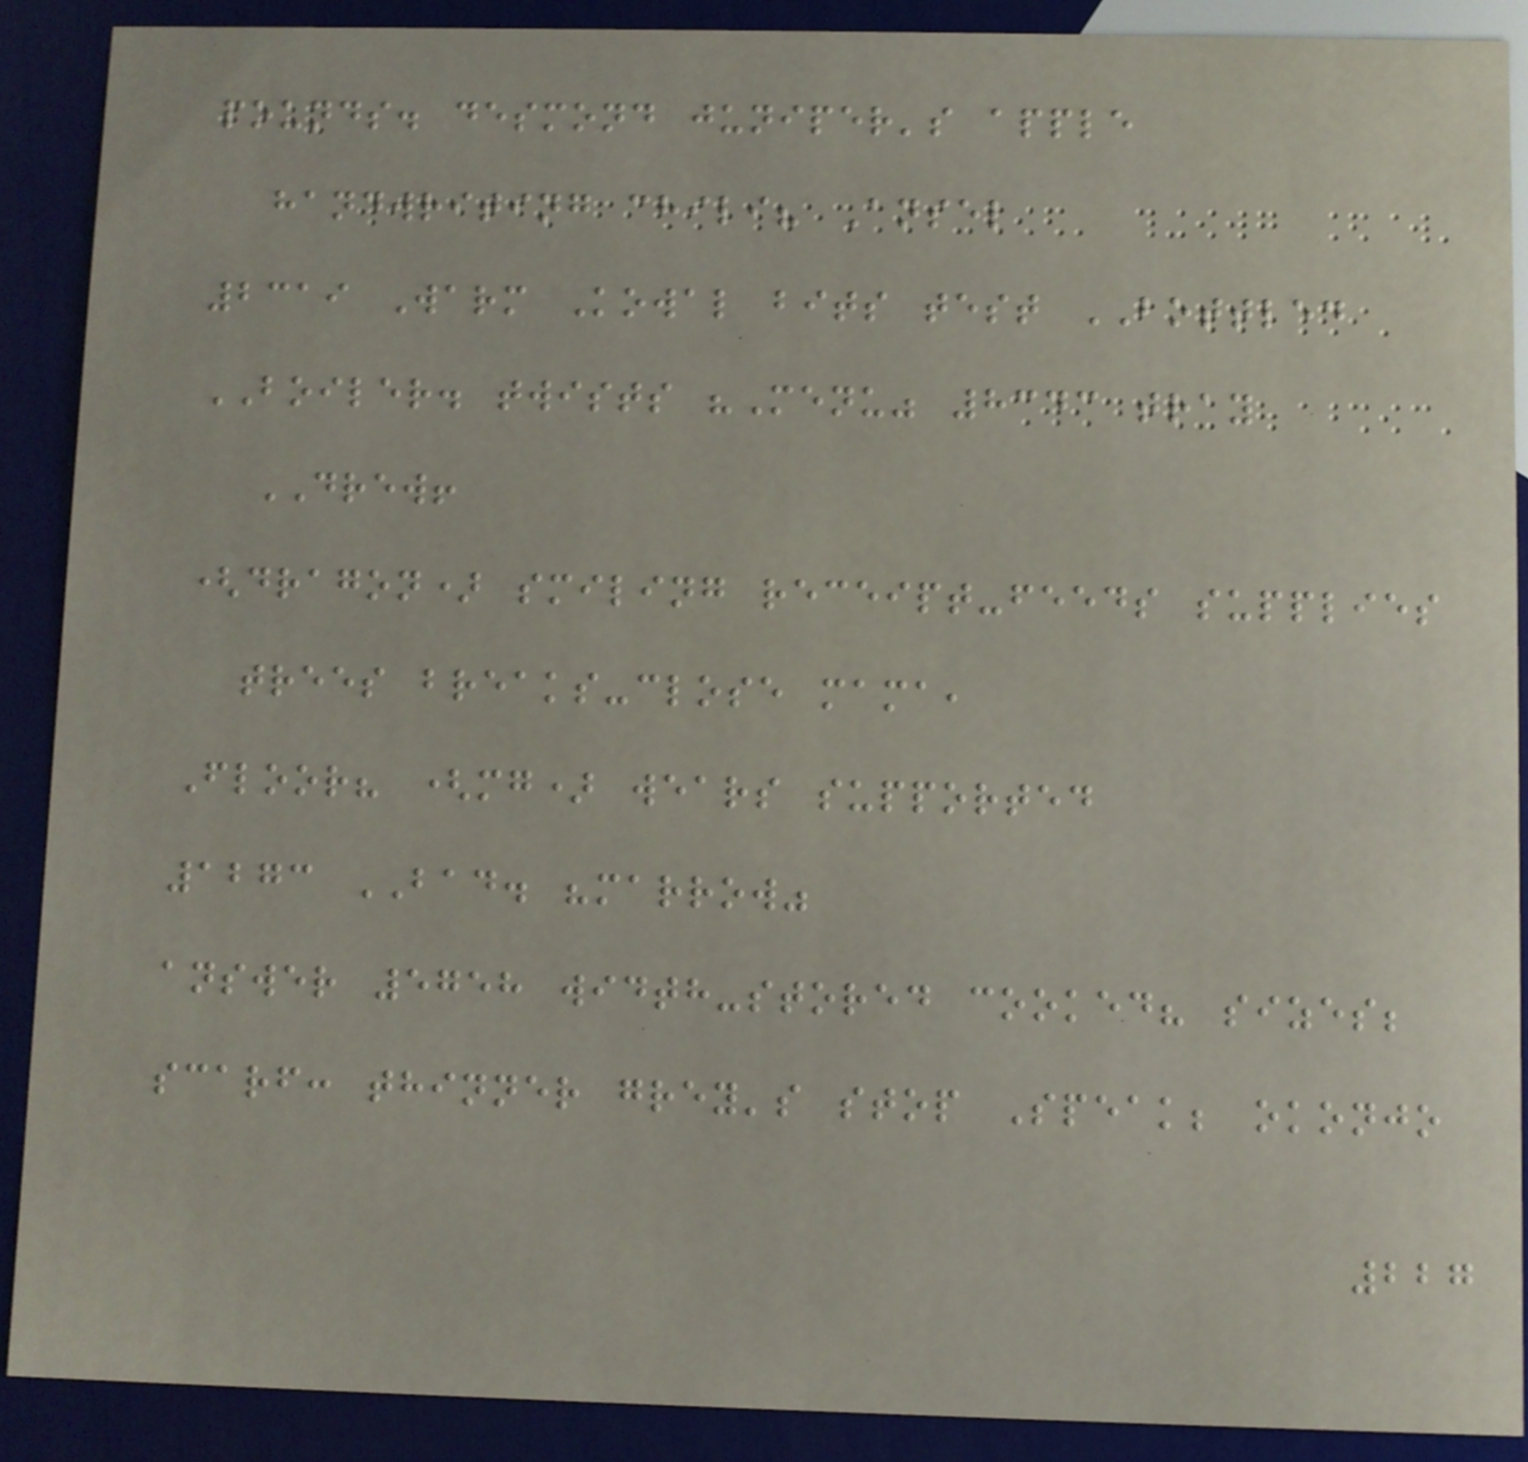pounds. desmond juniper's apple
handwriting chili? Ansel
2319 Warm Kowal bits test BOTTLED
BOILER. twists "Menu" 8343 tray
DREW!
(dragon) smiling receipt-feeds supplies
trees breaks-close mama,
Floor? (mg) wears supported
1273 BAD. "marrow"
answer 5758 width-stored cooked? sizes;
scarf: thinner grey's stop Speak; okonjo
227
